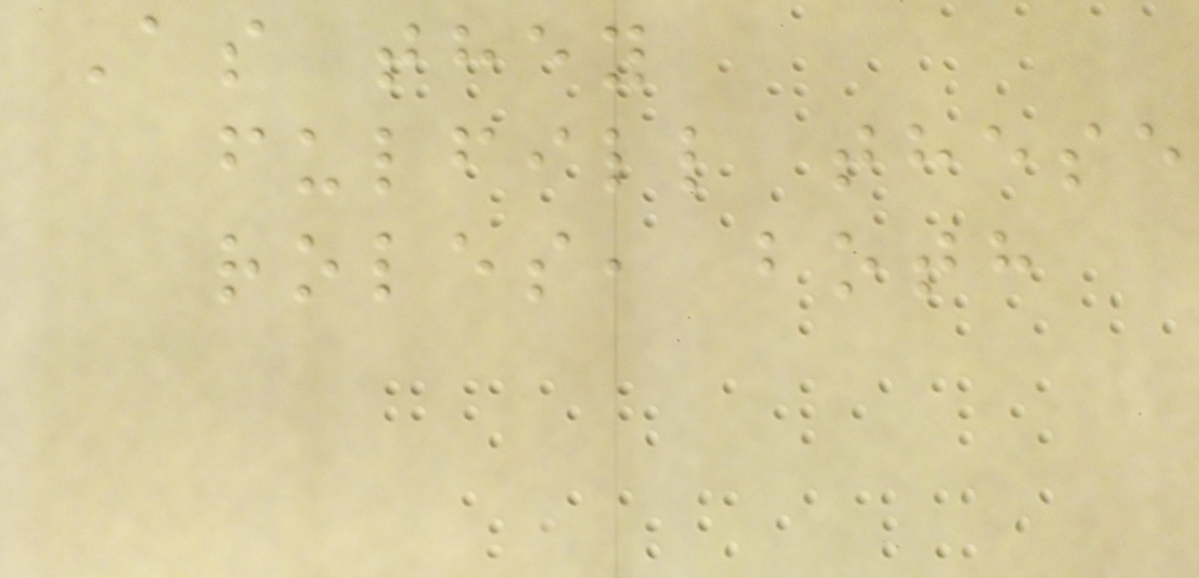As they
fulfill these
roles, both
